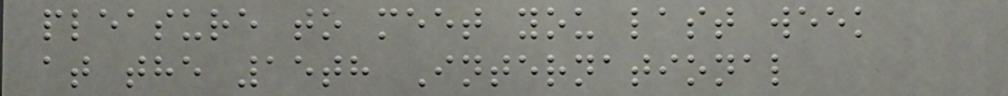pleasure to meet you last week
at the 15th International
